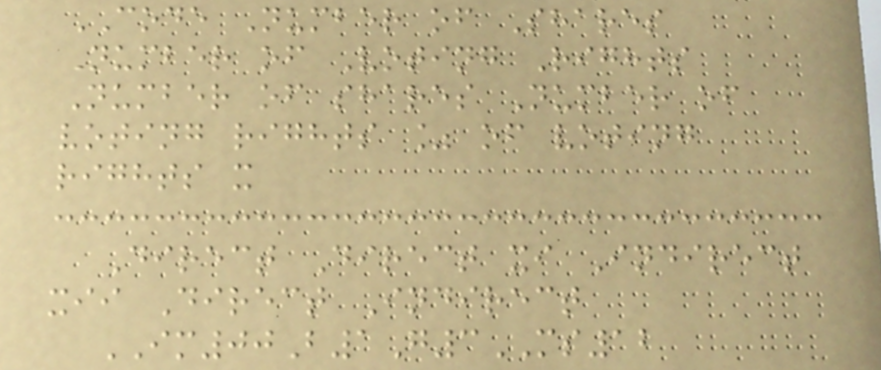CODE Number of Shares
Number of Voting Rights
Number of shares Number of
voting rights % of voting
rights x
Direct Direct xi Indirect
xii Direct Indirect
IM00B1G3MS12
